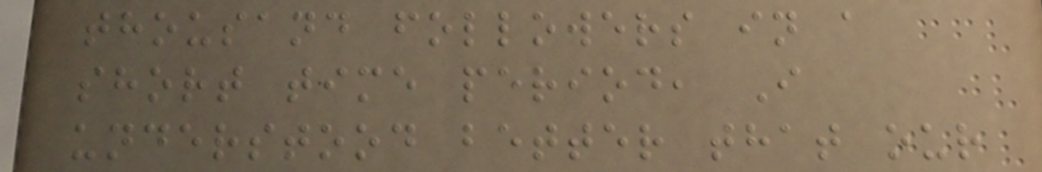thousand followers in a
short time period, I
understood better that our
